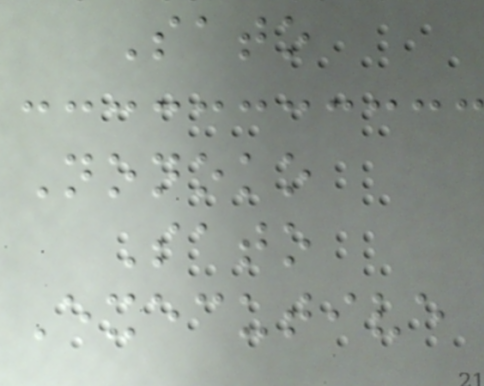Sato
Nonoko
Sato
Executive
